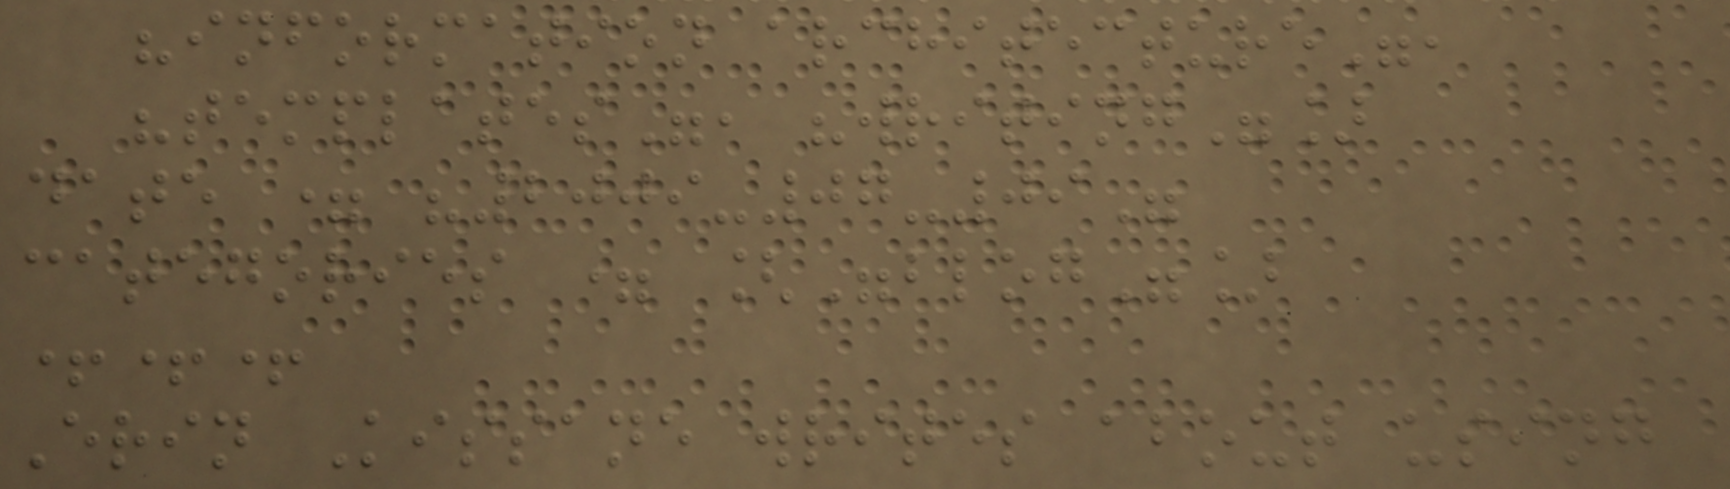"information architecture",
"templates", "writing"]
date = "2009-07-09"
categories = ["blog"]
+++
Erin Kissane writes about using
